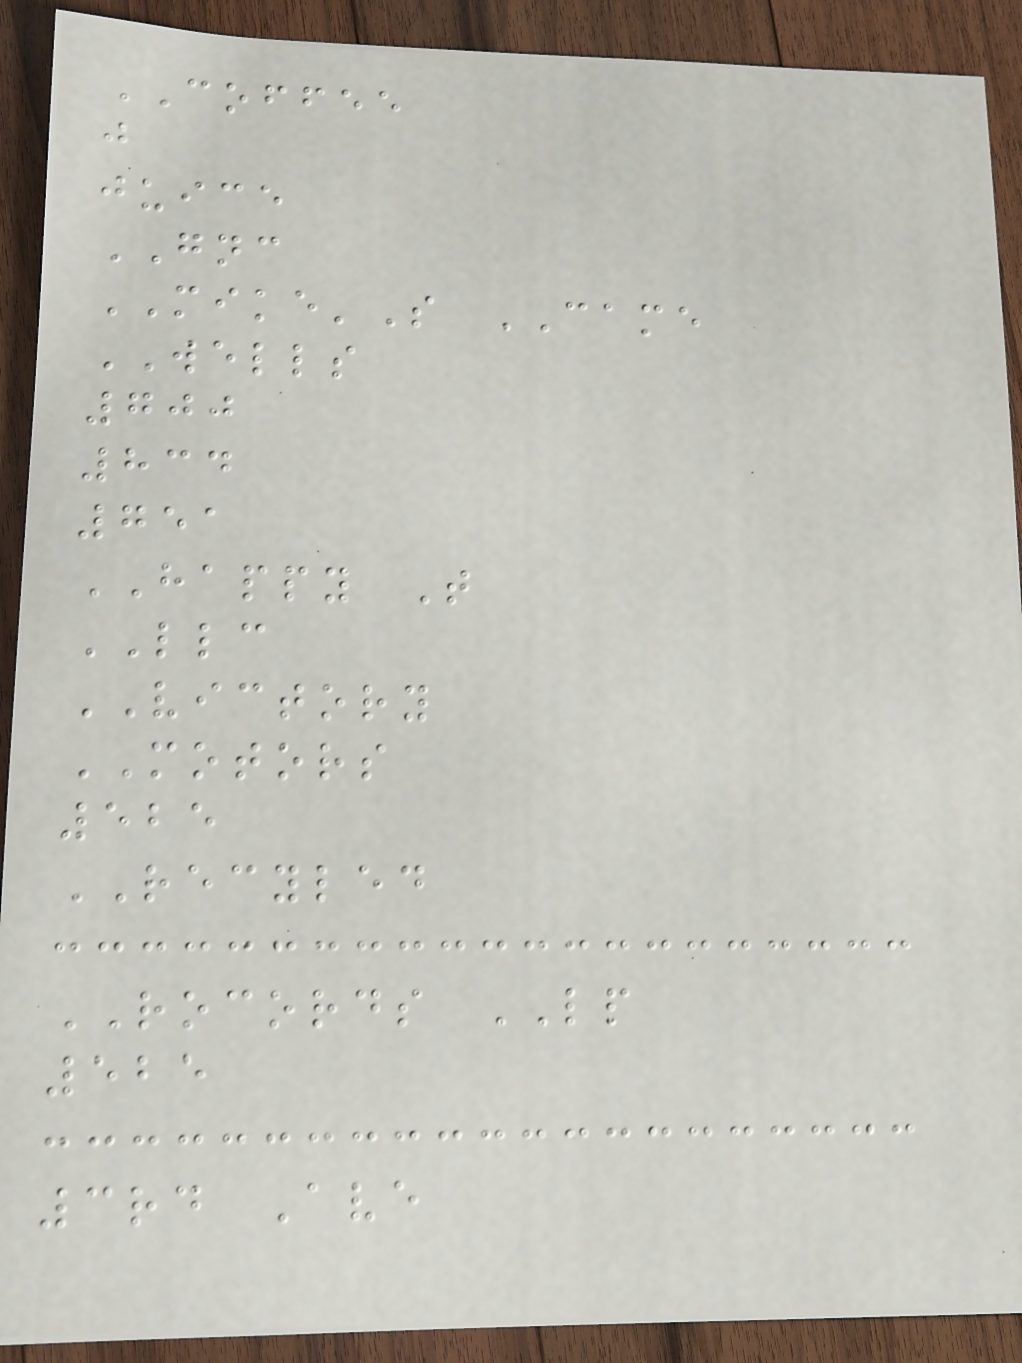COFFEE
j
juice
GNC
MIKE'S CAME
WELLS
700
834
751
HAPPY T
LLC
VICTORY
MOTORS
525
RECYLED
ROCORDS LP
525
3rd Ave
